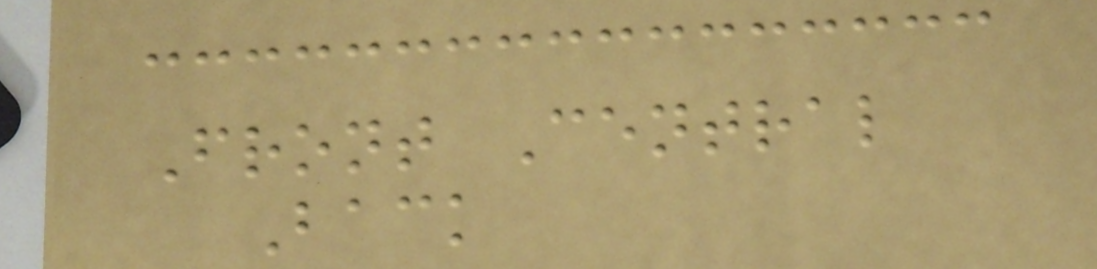Front Central
Back
